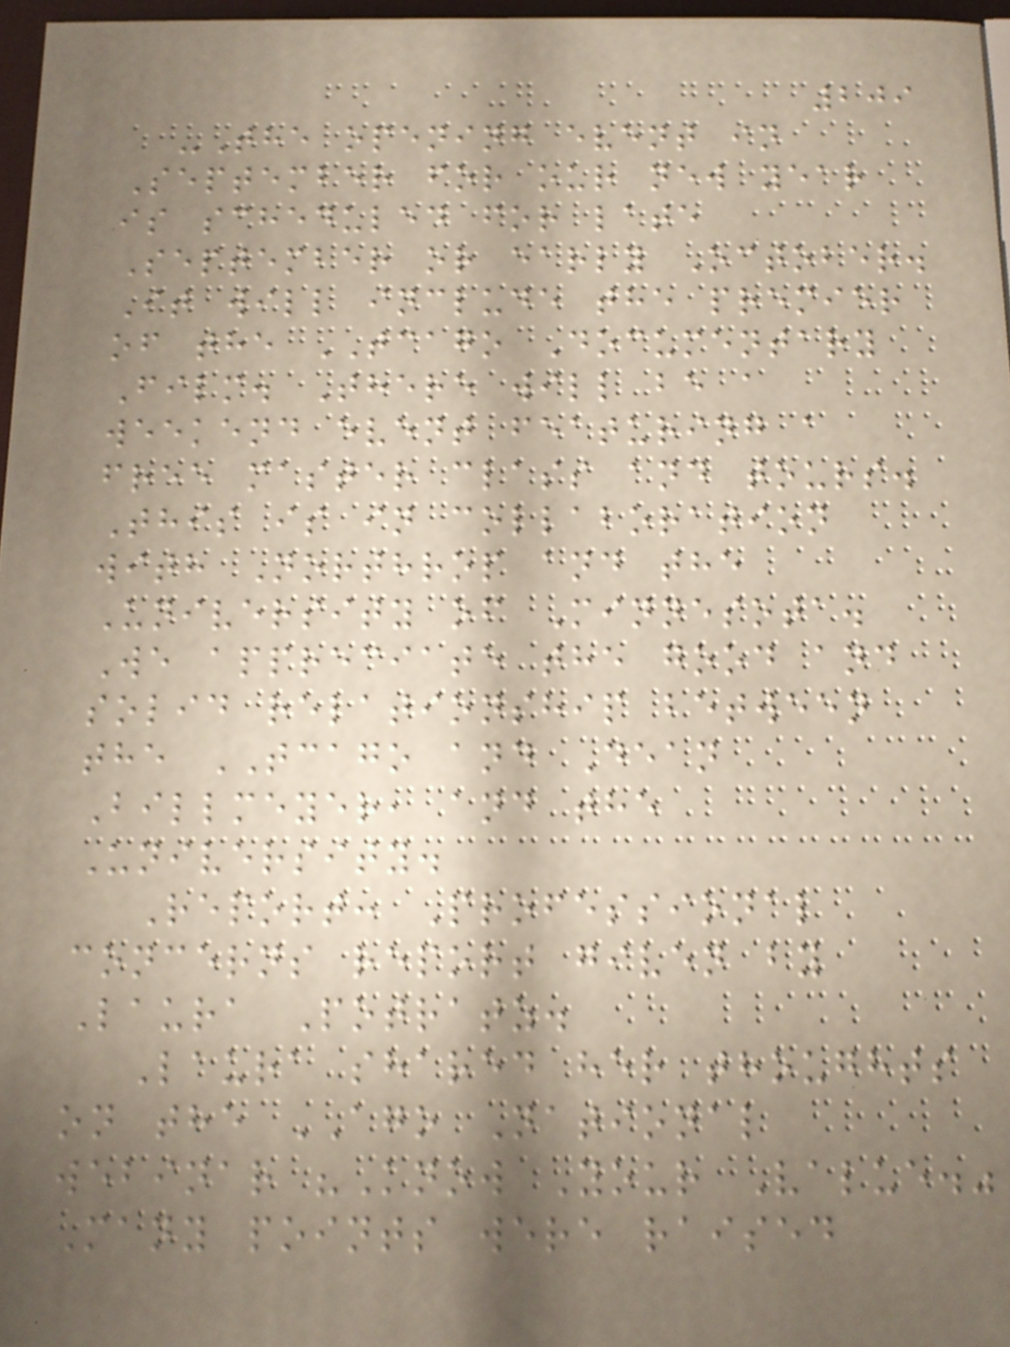209
-The opening event in
September for our new year
is scheduled for late
September or early October.
It will include the premier
of the TCAGO Documentary
Film. There will be a
weekend event featuring a
free master class and tours.
This is in collaboration
with Northrop and the
University of Minnesota.
We appreciate the good and
solid relationship between
the TCAGO and Dean
Billmeyer, and the
University.
Report: Professional
concerns report given by
Laura Potratz.
Laura shared her thoughts
on the AGO National
webinar "Know Your Value."
Many points were raised
